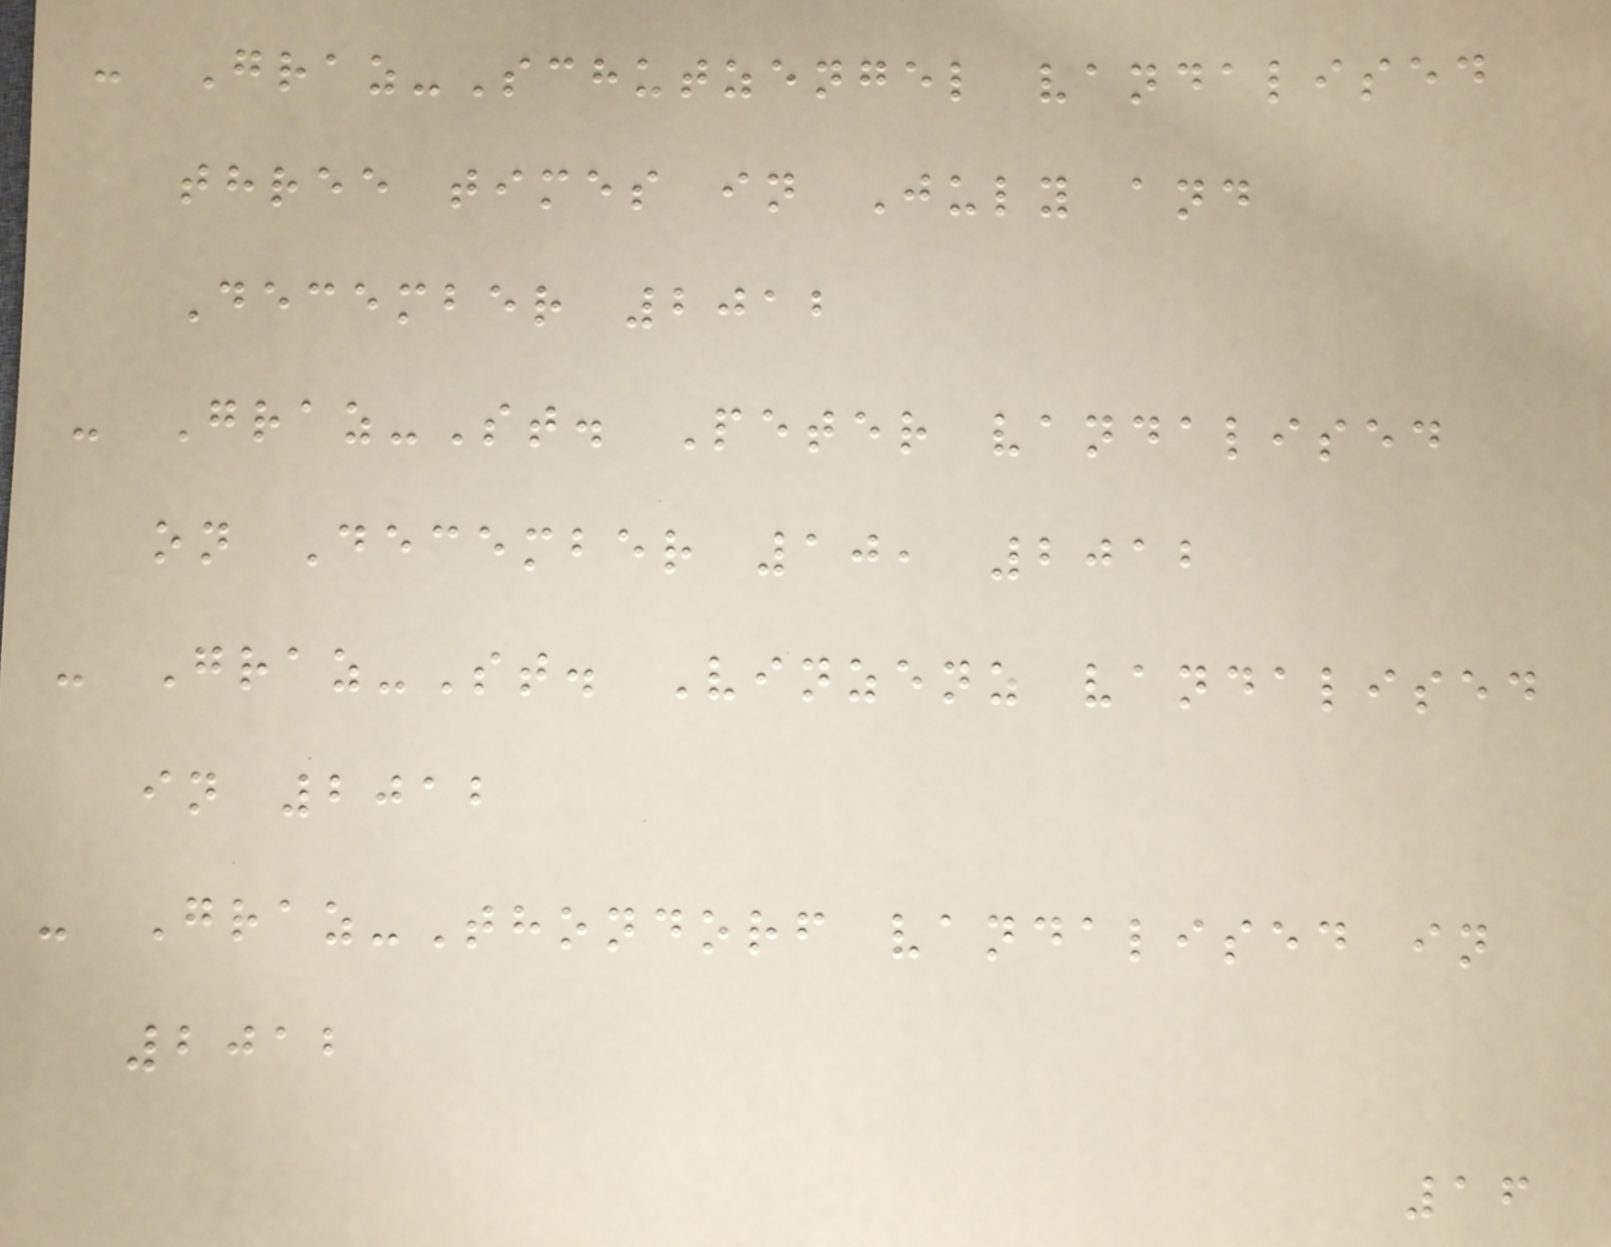- Graz-Schutzengel vandalised
three times in July and
December 2012
- Graz-St. Peter vandalised
on December 10, 2012
- Graz-St. Vinzenz vandalised
in 2012
- Graz-Thondorf vandalised in
2012
16
